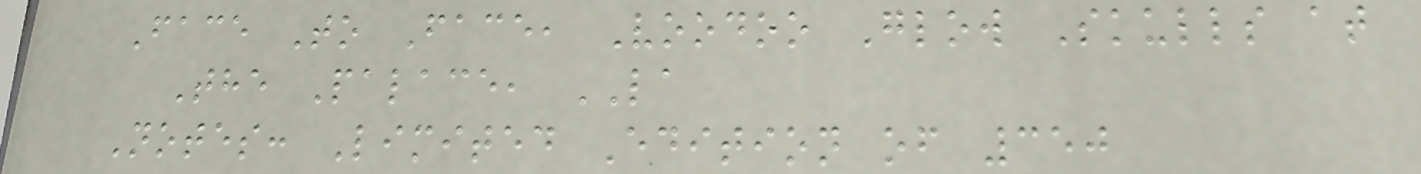Face To Face, Voodoo Glow Skulls at
The Palace, LA
Notes: Limited Edition of 350
